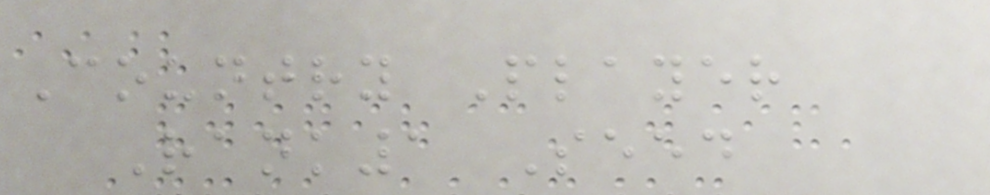Country Player
Rank1 Seed
